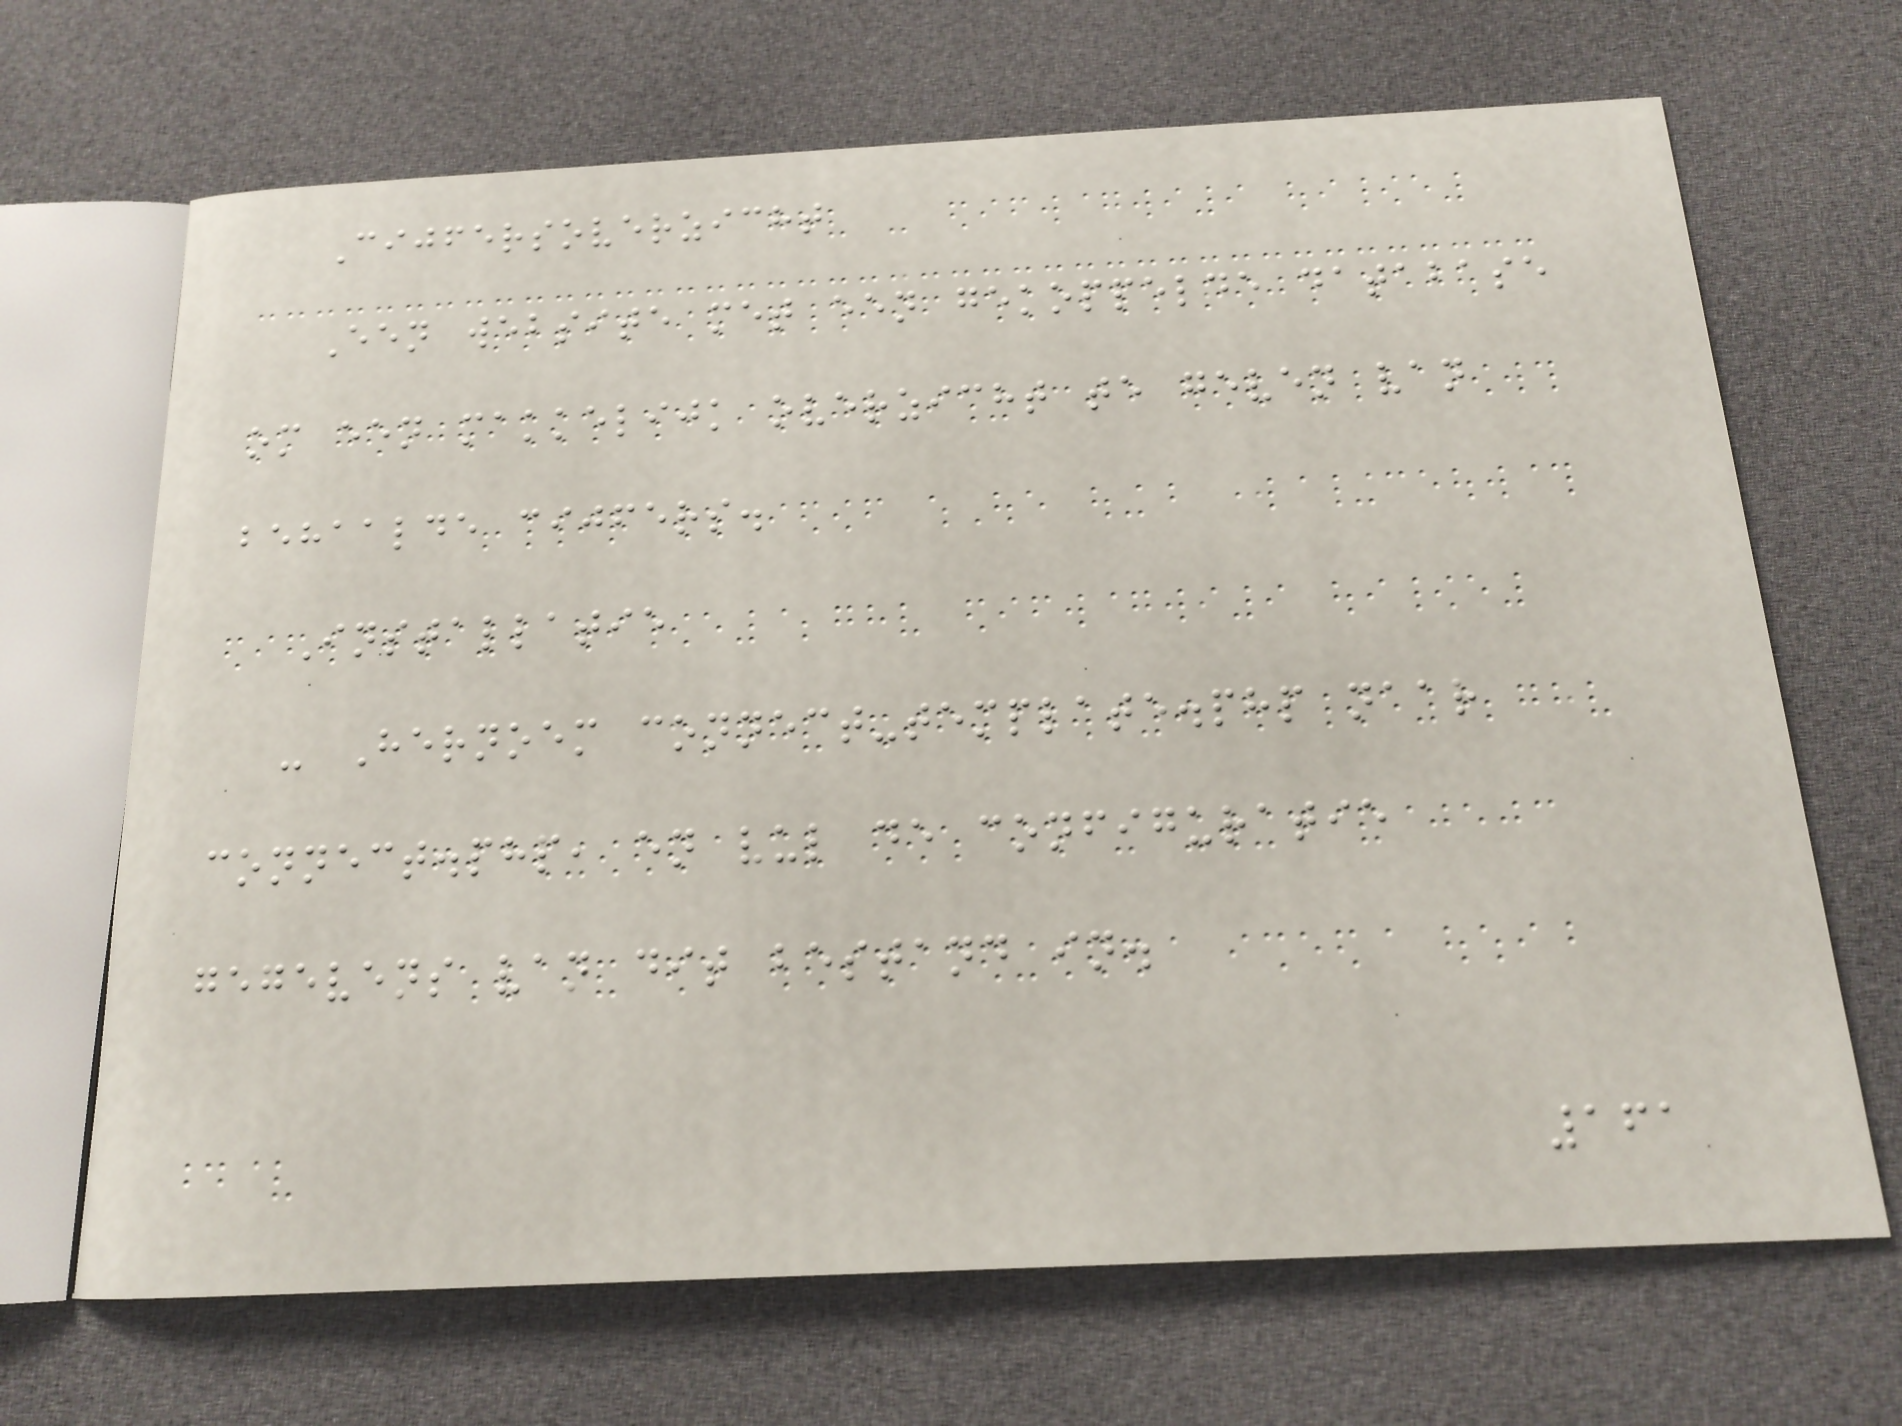Cijfersoverzicht
Een website met een gekoppelde database
om een makkelijk overzicht te geven van
behaalde cijfers.
Installatie
- Hernoem connect-template.php naar
connect.php, en vul de configuratie
gegevens van dit bestand in.
161
